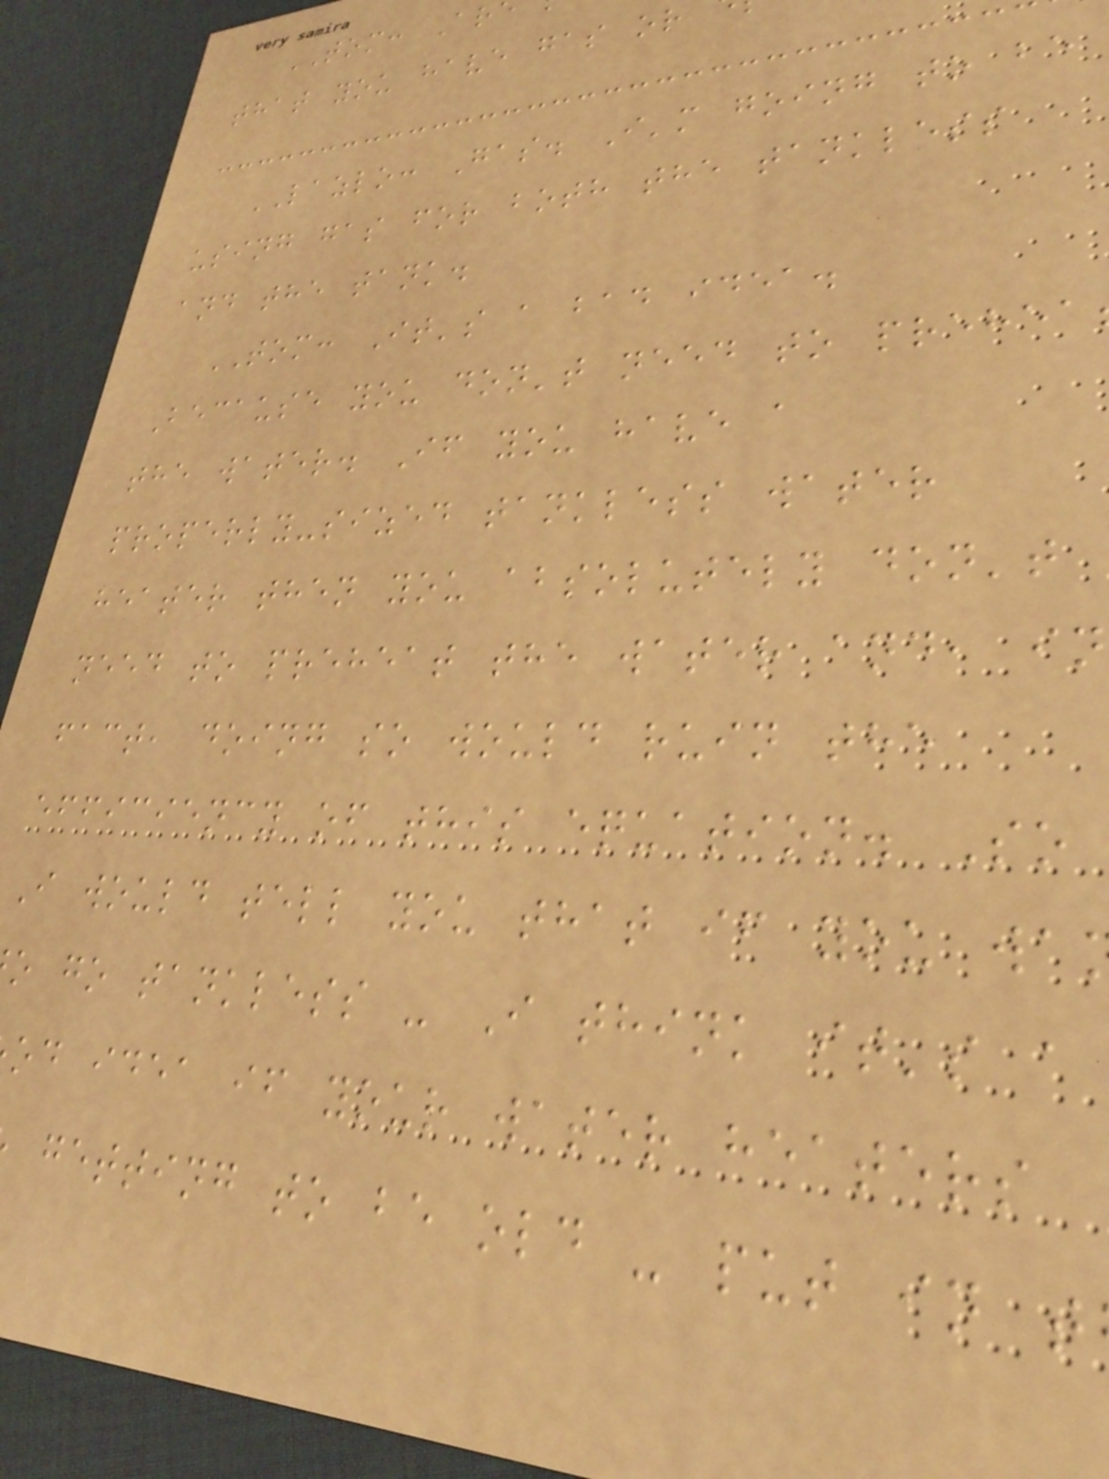TOM: Ar
that you have gas or
LAZLO: Gas. I'm going to be
using gas for both the tankless
and the tank.
TOM: It's a bad idea.
Because you don't need to prehea
the water. If you have a
properly-sized tankless water
heater then you absolutely don't
need to preheat the water and, in
fact, doing so would ruin the
efficiency of this equation. So
I would tell you that if you wa
o go tankless - I think it's a
od idea if your water heaters
getting to be old - put in t
